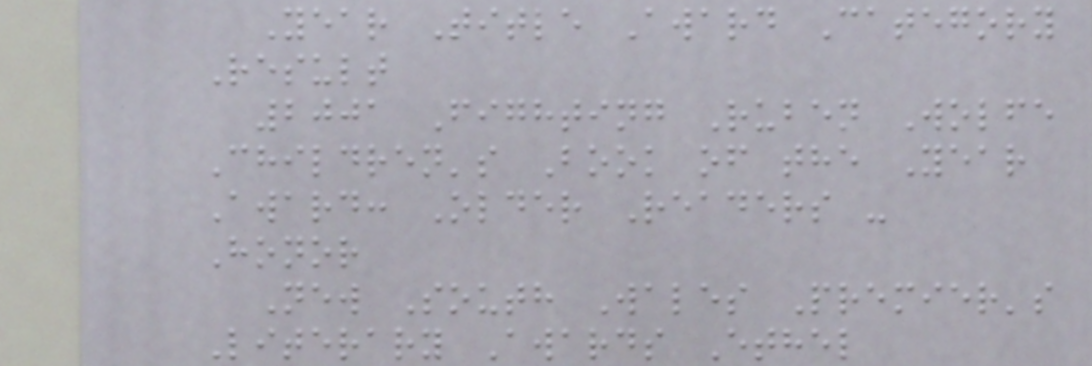Year Title Award Category
Result
2001 Fighting Ruben Wolfe
Children's Book of the Year
Award: Older Readers -
Honor
New South Wales Premier's
Literary Awards Ethel
